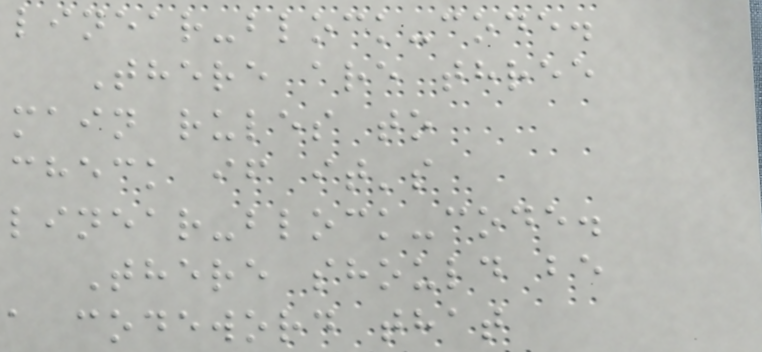linear-block-code.
There are three
main rules to
check if it's
linear-block-code.
There should be
a codeword that
